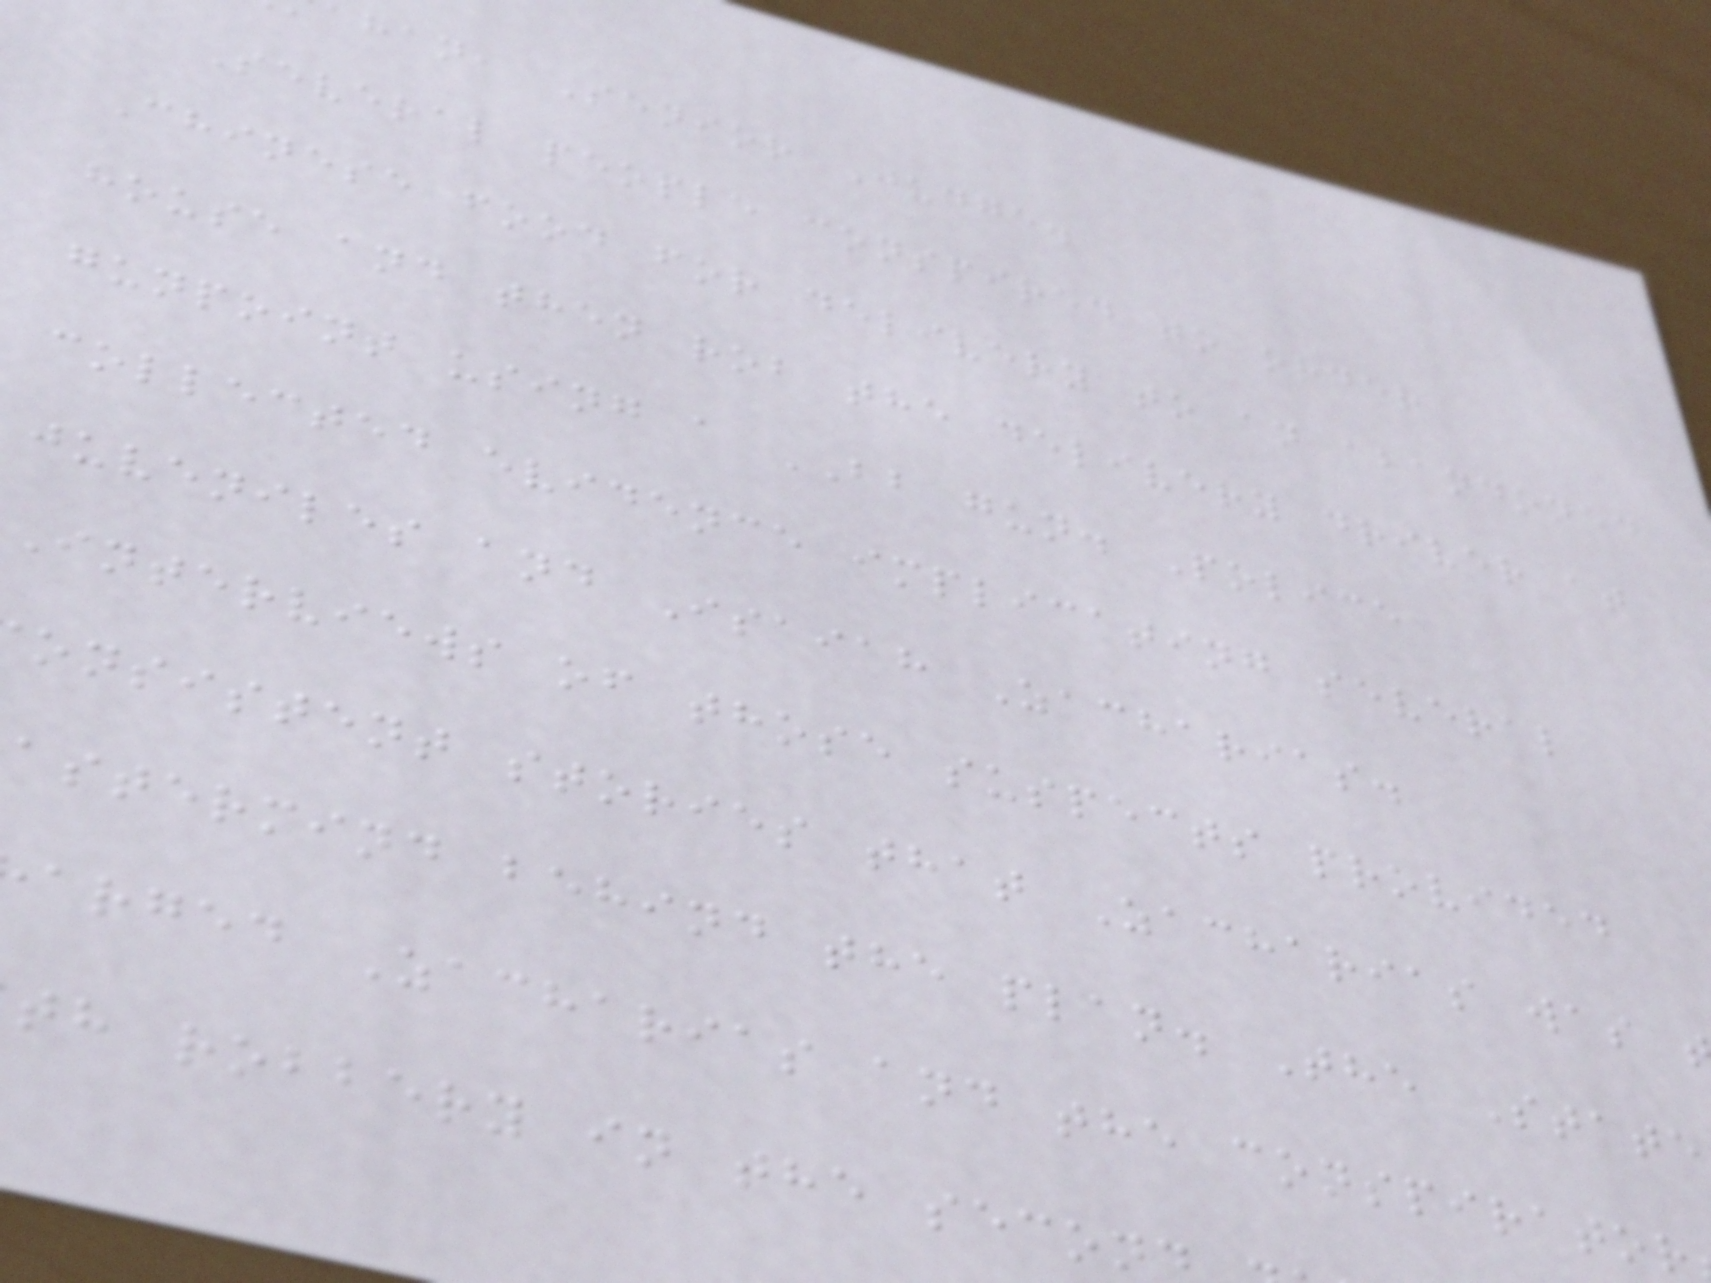ahan, Senior Judge.
Several people conspired to order
Chinese food for delivery to an abandoned
house and then rob the delivery driver at
gunpoint using a BB gun. Police
collected evidence implicating several
juveniles and Isaiah Zacharias.
Interviews of those suspects provided
onsistent stories that Zacharias was
astermind behind the plan. The State
arged Zacharias and the conspirator
th robbery in the secon
